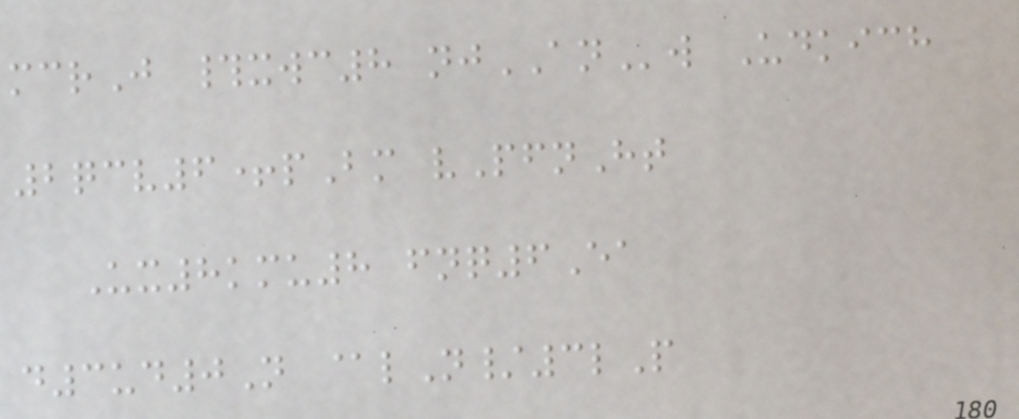mcrJ #xwc8 njANw Udkich
2qcv6+pBm vPfnHt
Ux8kmu8 fnq6Ea
d3ud0N @lN/3lP
